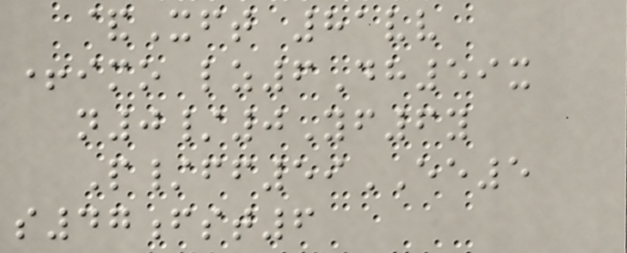&Xft 81vv
+imo lz6Dh59x
n0/0Yf6y
P/ff59EE5
s47fst6
